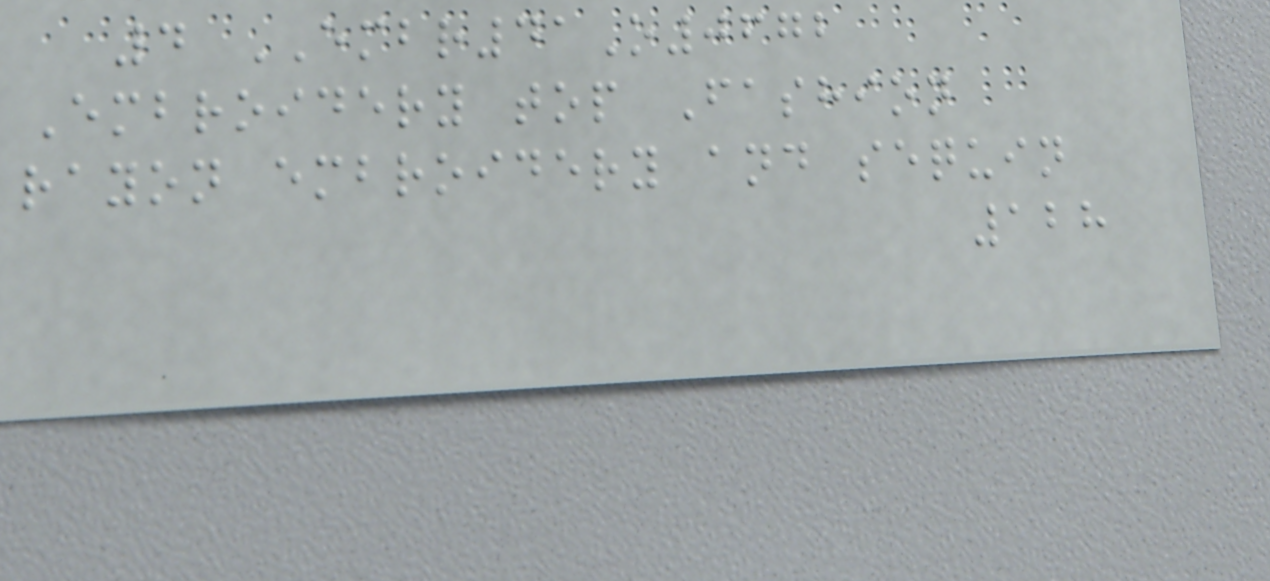4 EMBR41O0672
Embroidery top Fashion
rayon embroidery and sequin
128
